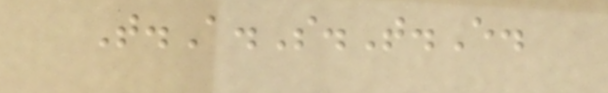T.A.S.T.E.
